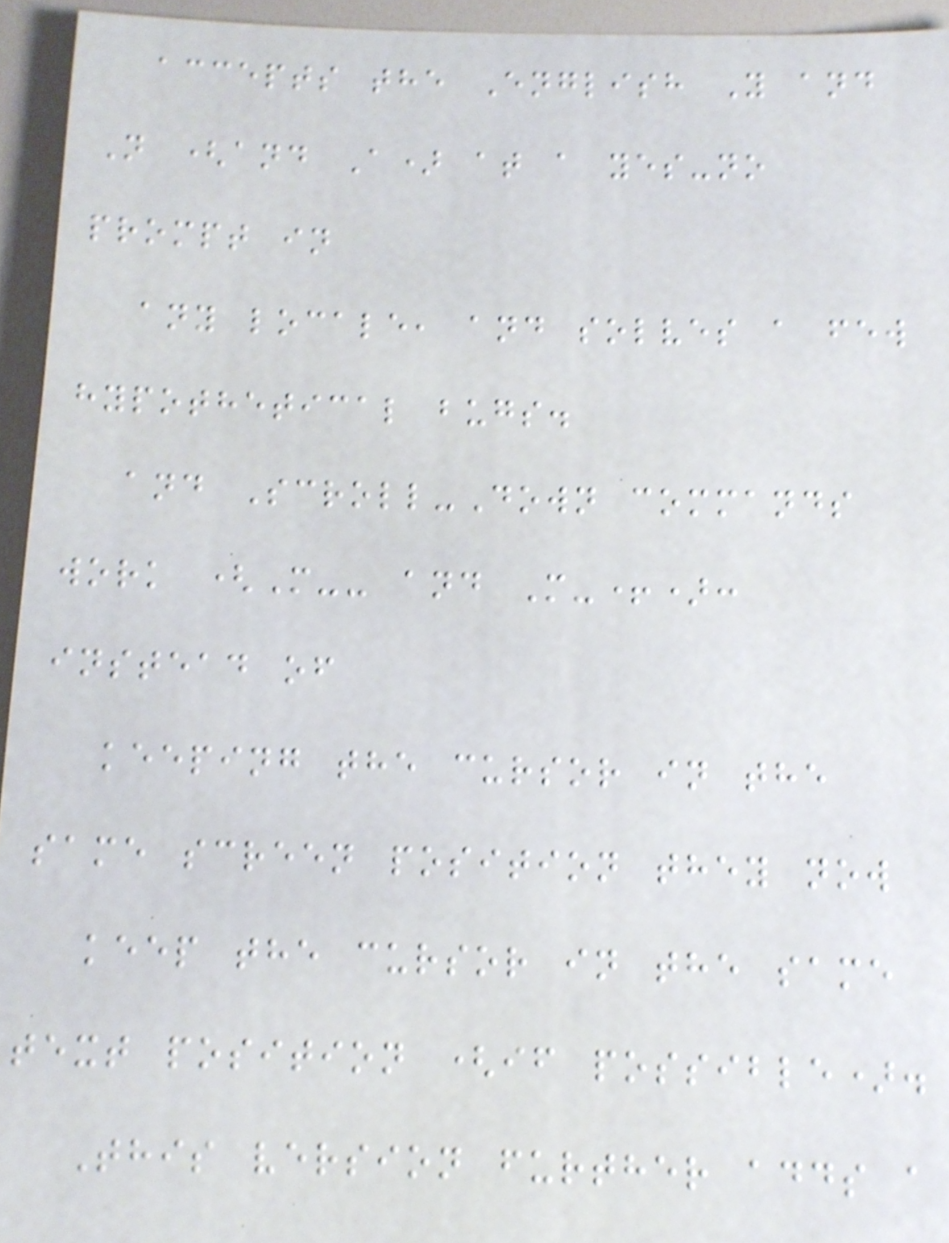accepts the English Y and
N (and A) at a yes-no
prompt in
any locale, and solves a few
hypothetical bugs.
and Scroll-Down commands
work (M-- and M-+):
instead of
keeping the cursor in the
same screen position they now
keep the cursor in the same
text position (if possible).
This version further adds a
